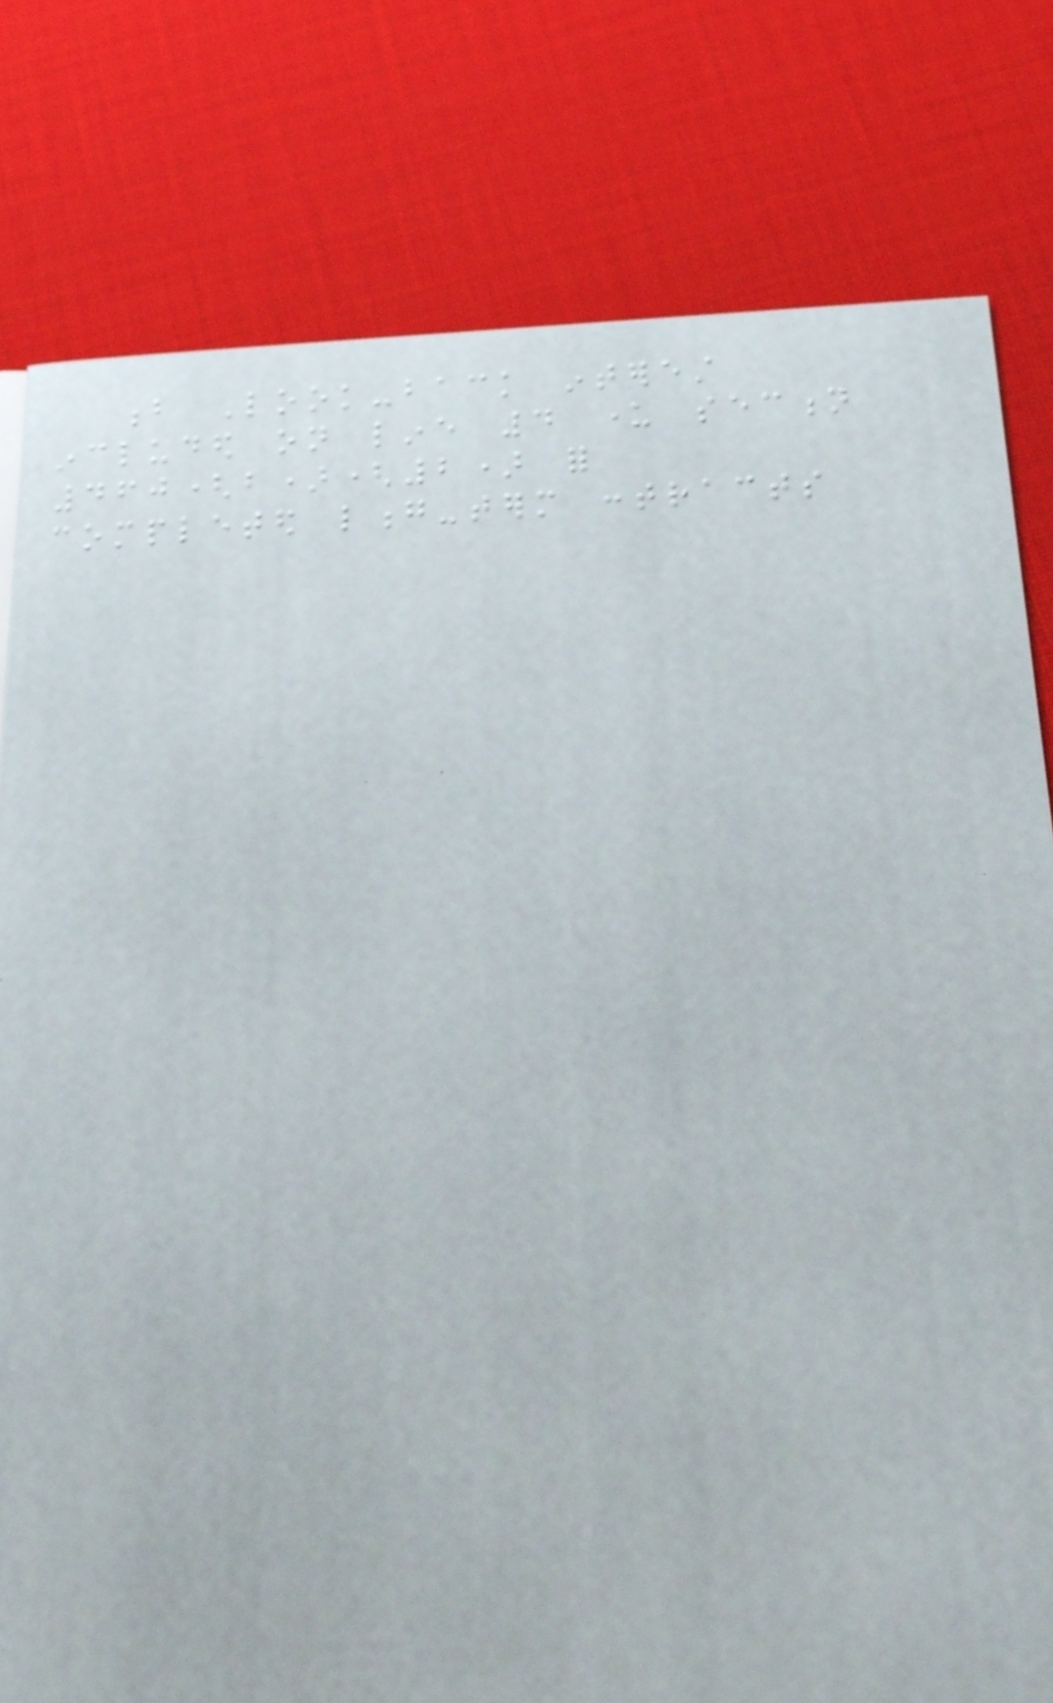b Look-back interest
included on line 4 under section
460(b)(2) for
completed long-term contracts
